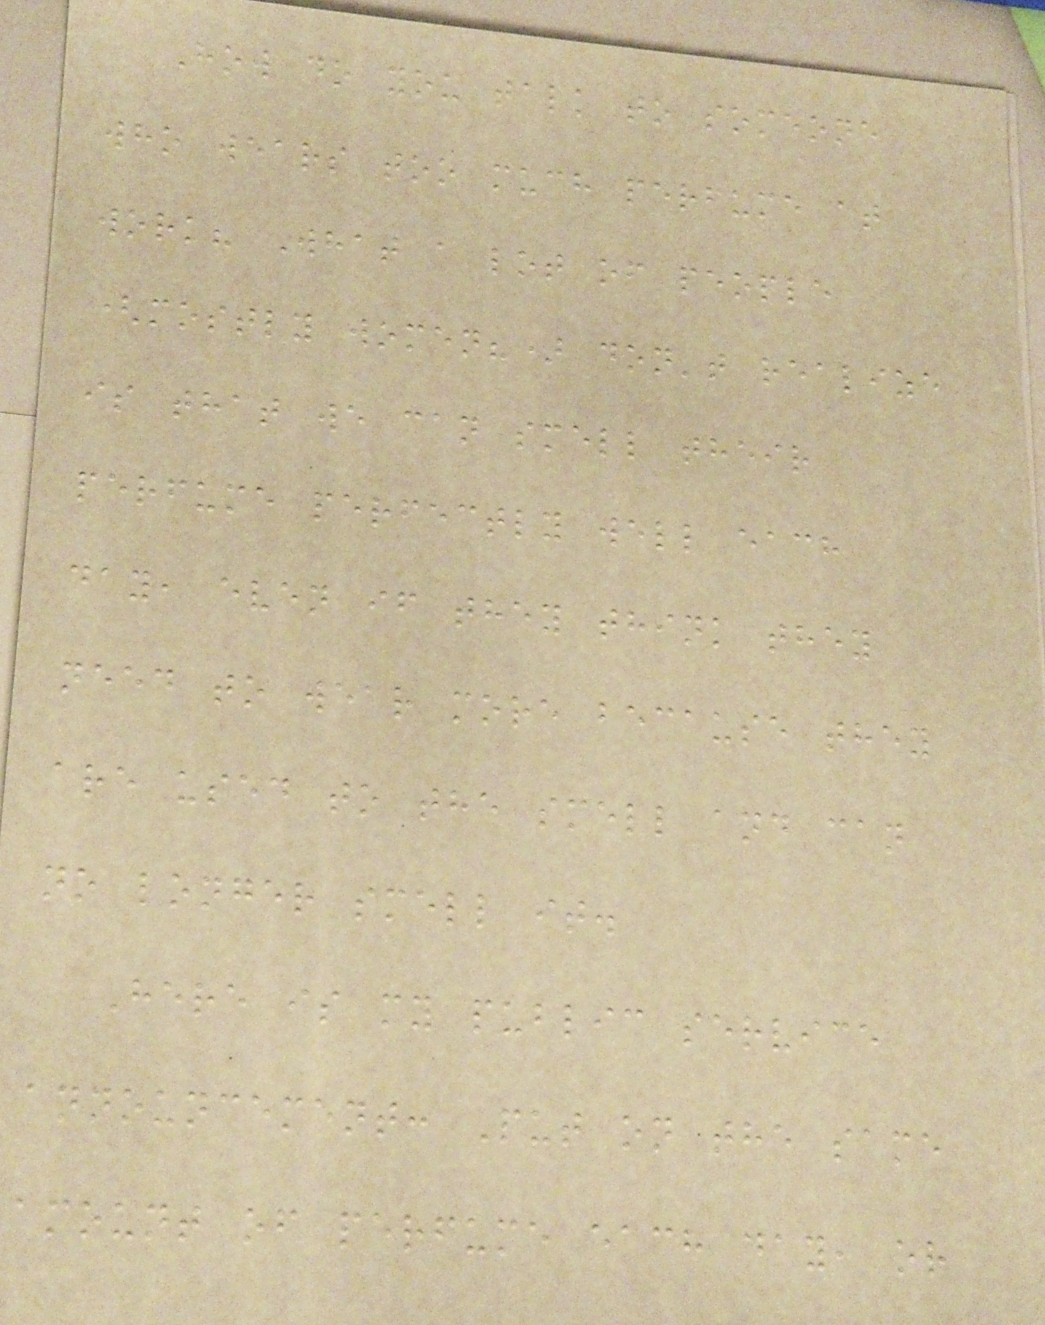How do you talk to someone
who wears too much perfume at
work? What a lot of people
(mostly women?) don't realize
is that we can smell their
perfume perfectly well each
day, even if they think they
need to wear more because they
are used to the smell and can
no longer smell it.
Here is my public service
announcement: Put on the same
amount of perfume each day, or
